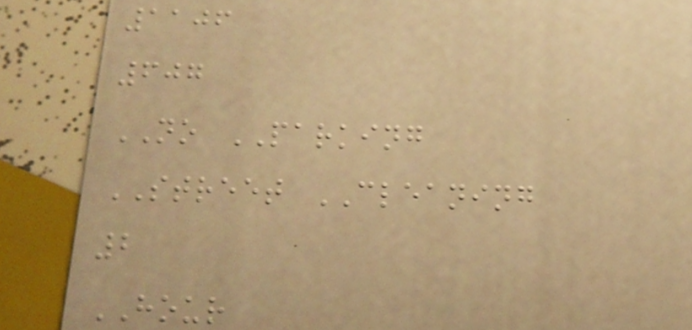1106
607
NO PARKING
STREET CLEANING
2
HOUR
